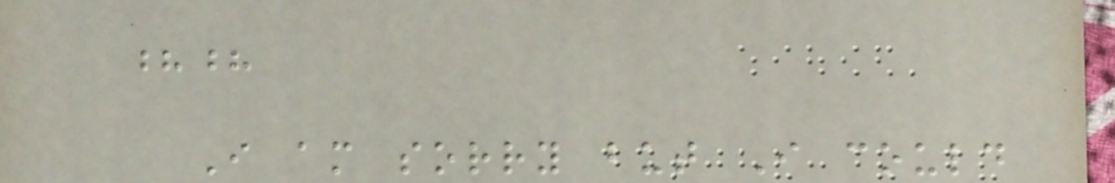??
I am sorry but I could
